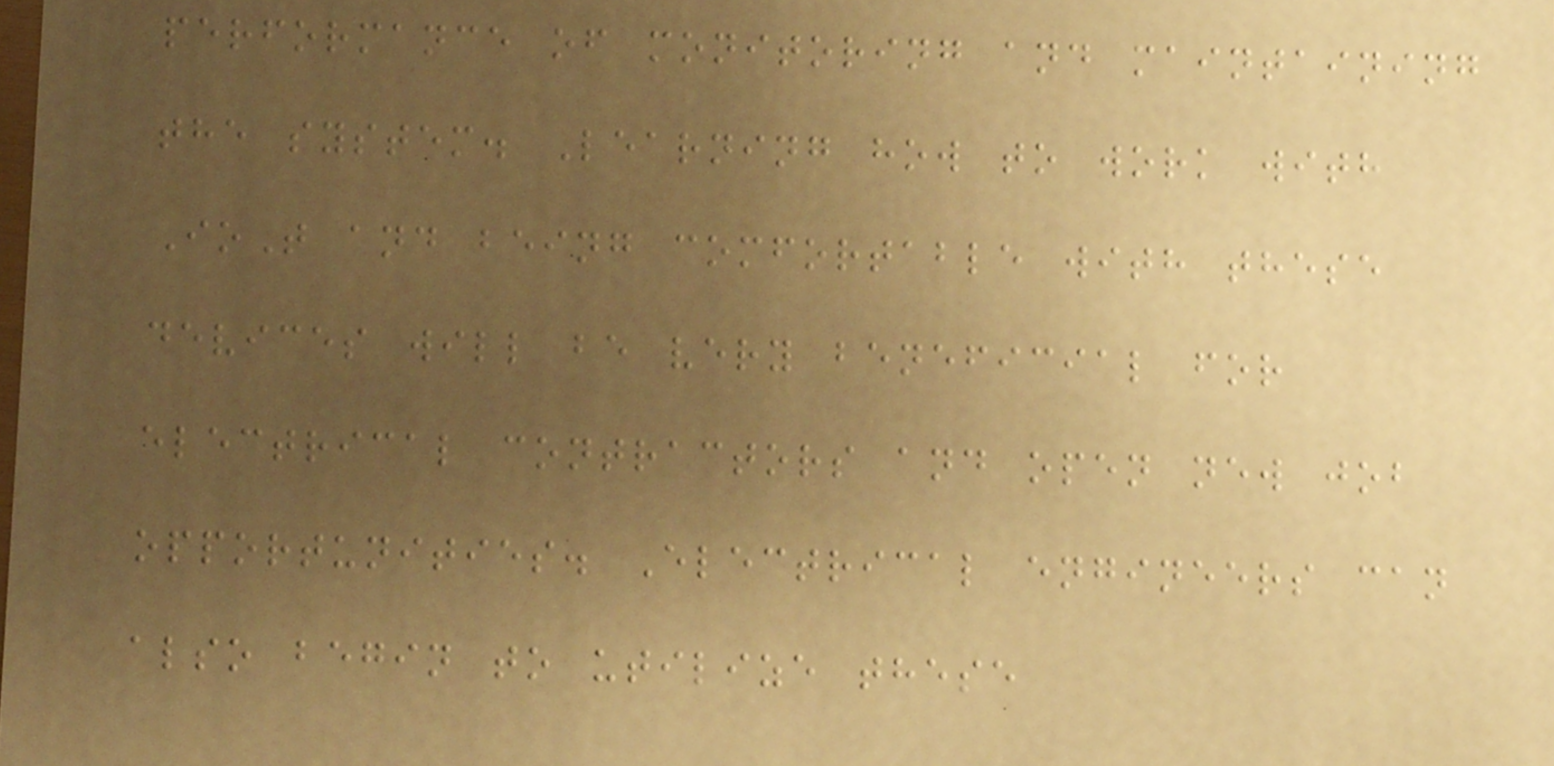performance of monitoring and maintaining
the system. Learning how to work with
IoT and being comfortable with these
devices will be very beneficial for
electrical contractors and open new job
opportunities. Electrical engineers can
also begin to utilize these
